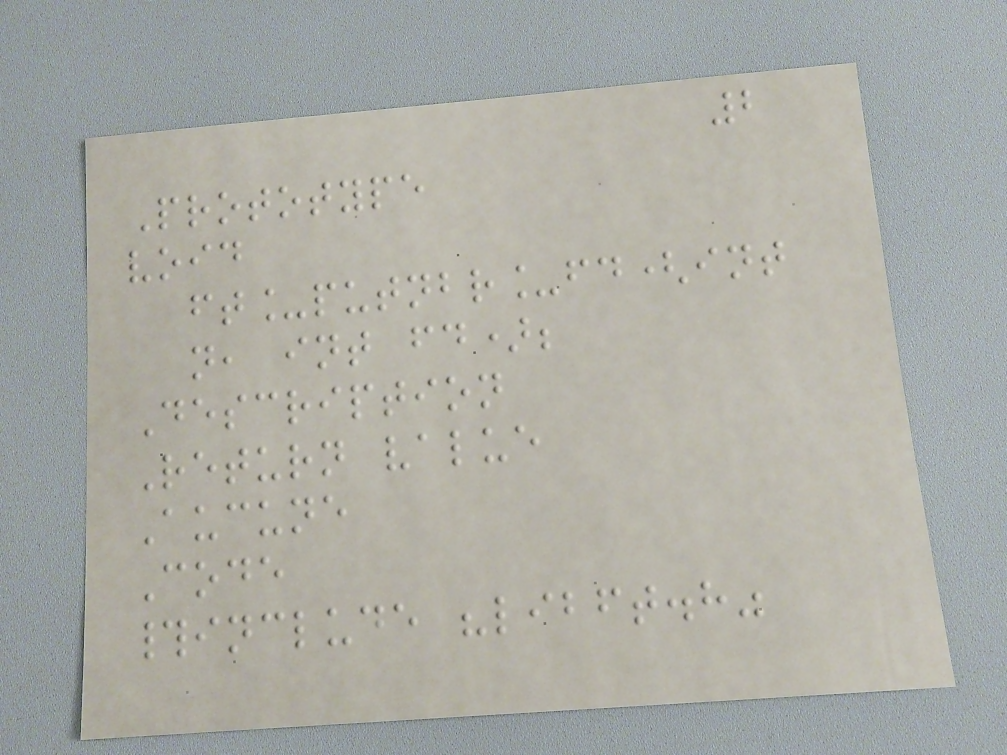2
Prototype
void
ft_putnbr_fd(int
n, int fd);
Description
Return value
Aucune
Code
#include "libft.h"
